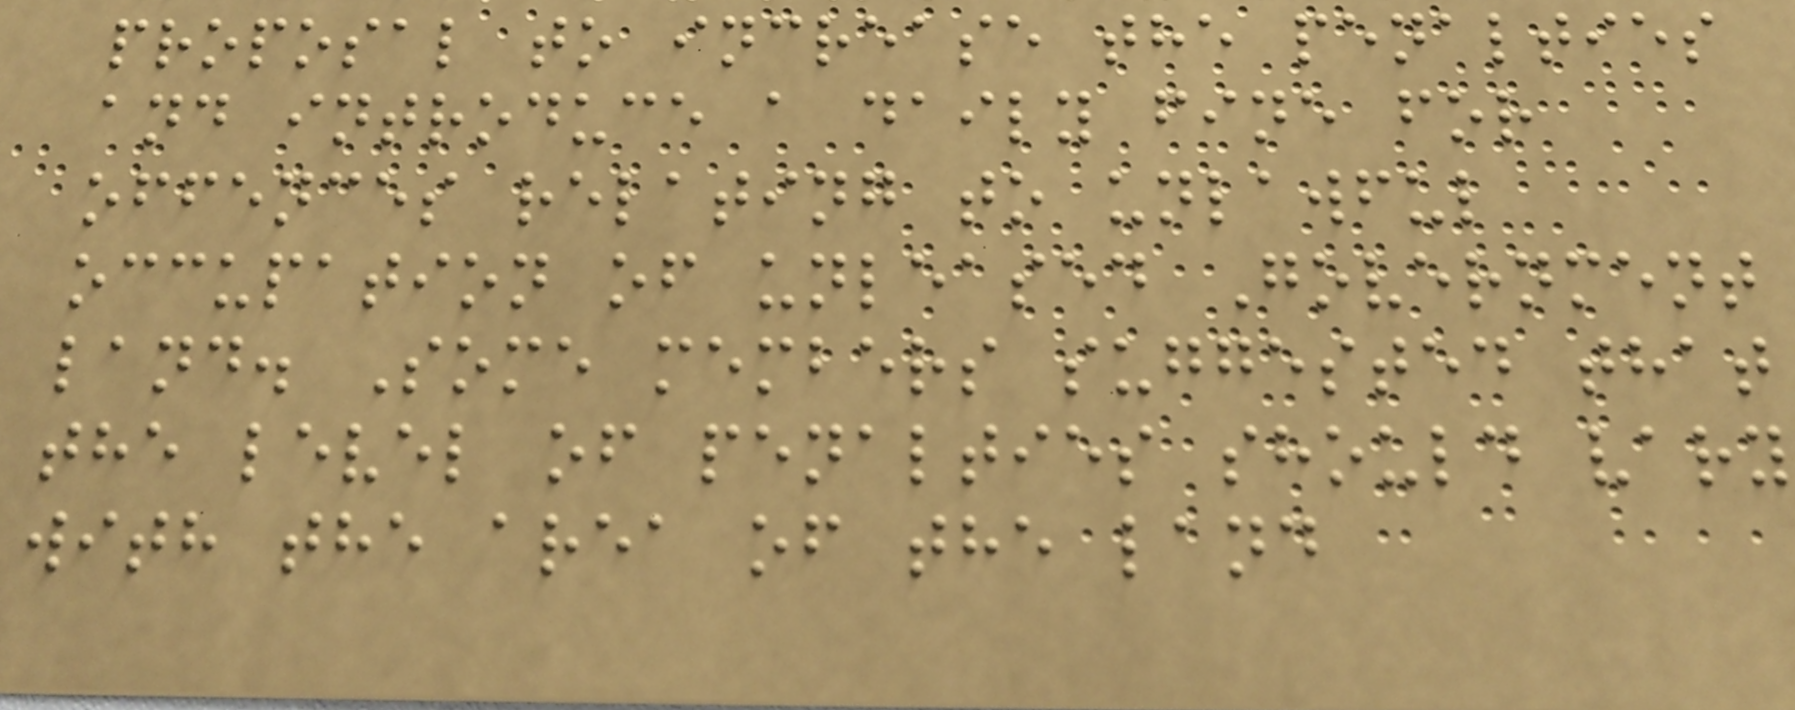proposal to increase the penalties
and introduce a daily fine for
offences relating to unlawful
occupation of unleased Government
land. Some members suggested that
the level of penalties should vary
with the area of the land
